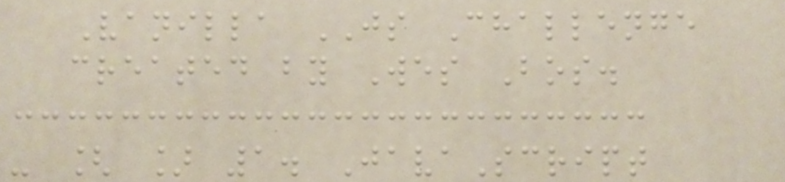Vanilla JS Challenge
created by Wes Bos.
- [ ] 1. JavaScript
